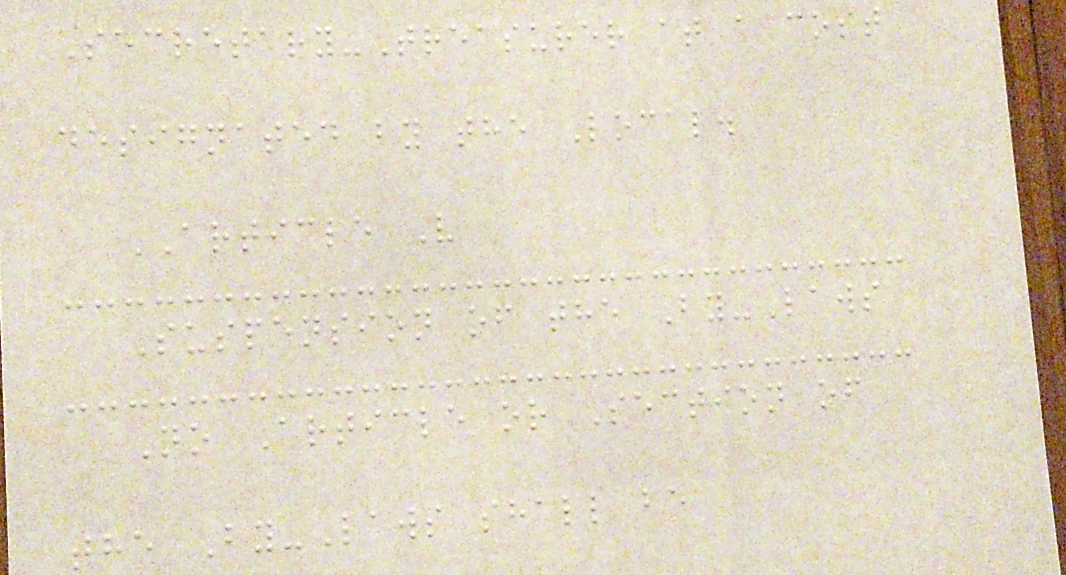Secretary-Treasurer at a cost
designated by the Local.
ARTICLE V
Suspension of the By-Laws
No Article or Section of
the By-Laws shall be
